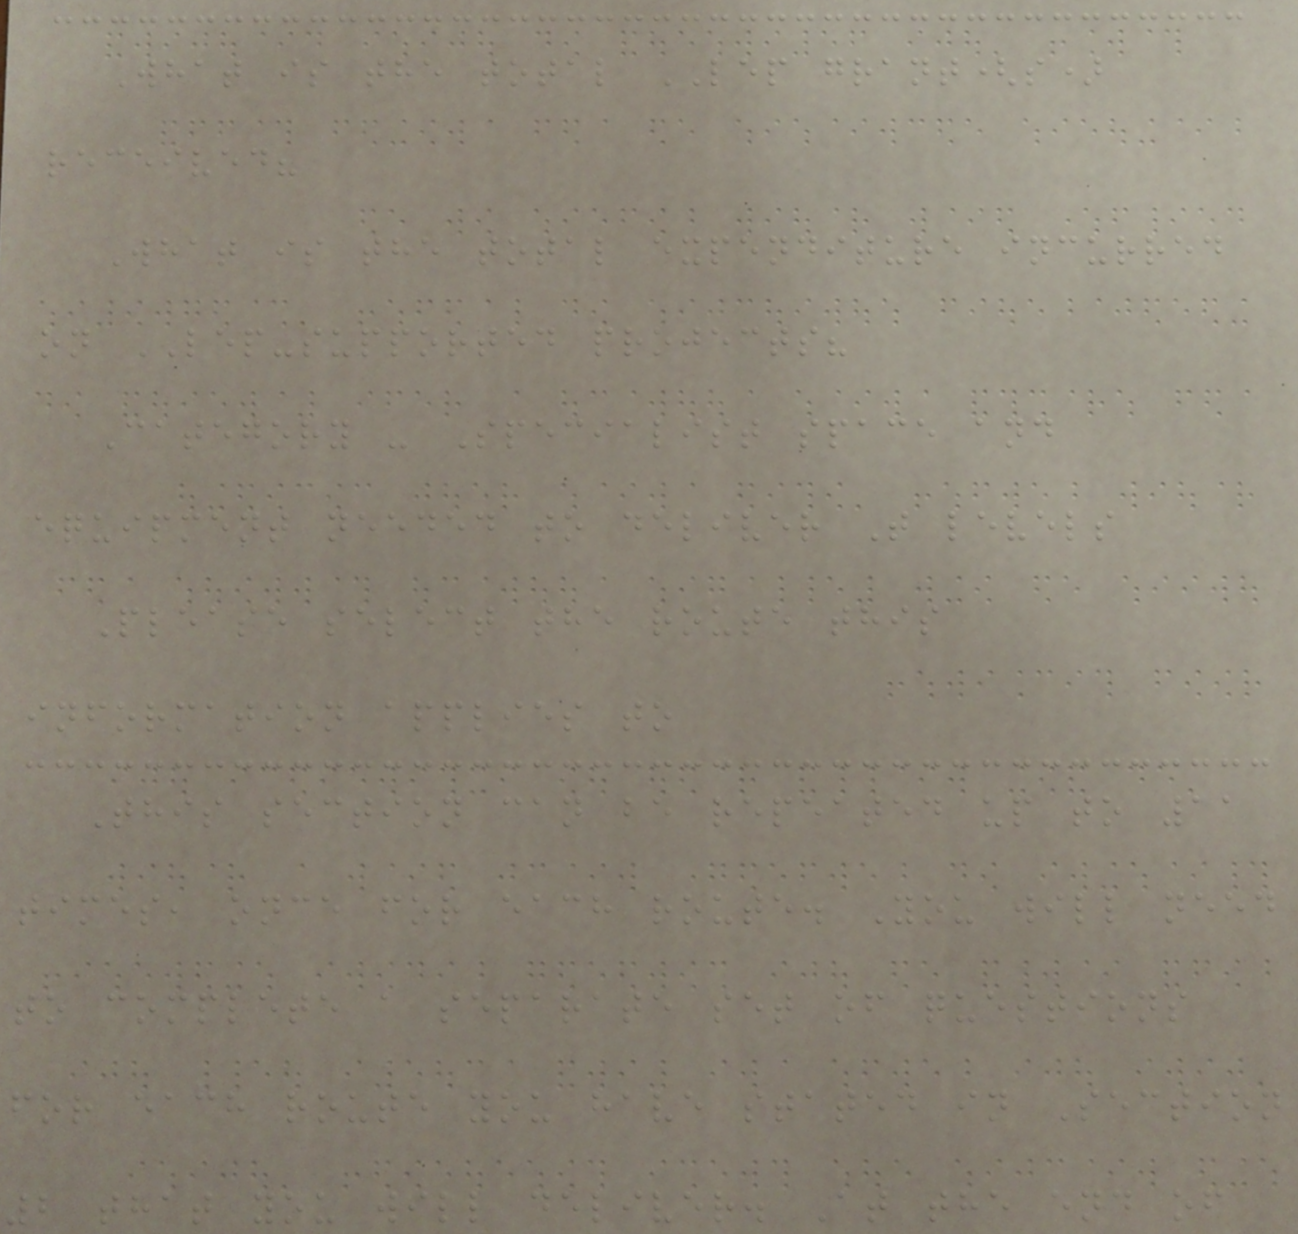What is the total LEP grant(s)
received?
What is the total expenditure incurred
on LEP-supported projects?
Category - Specialist space and
equipment needed to deliver T levels
Please select the route this
information applies to
This section can be repeated up to 11
times, once for each route. You will need
to complete a separate set of questions
for each route you have stated in Section
2 that you will deliver. At the end of
